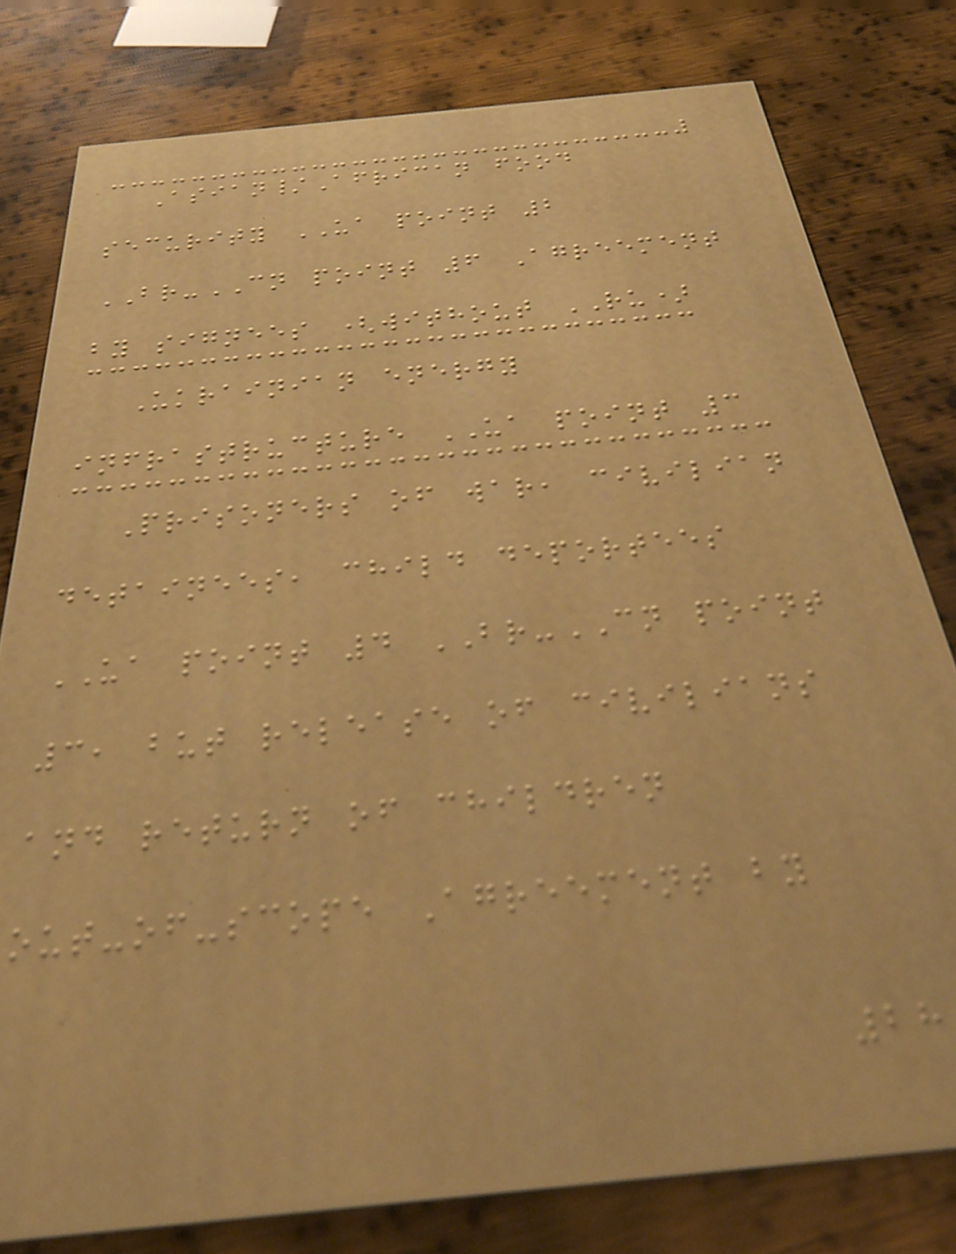Asian/African food
security UA point 2
BR-CN point 6 Agreement
by signees (without RU)
Ukrainian energy
infrastructure UA point 3
Prisoners of war, civilian
detainees, child deportees
UA point 4 BR-CN point
3, but release of civilians
and return of children
out-of-scope Agreement by
28
